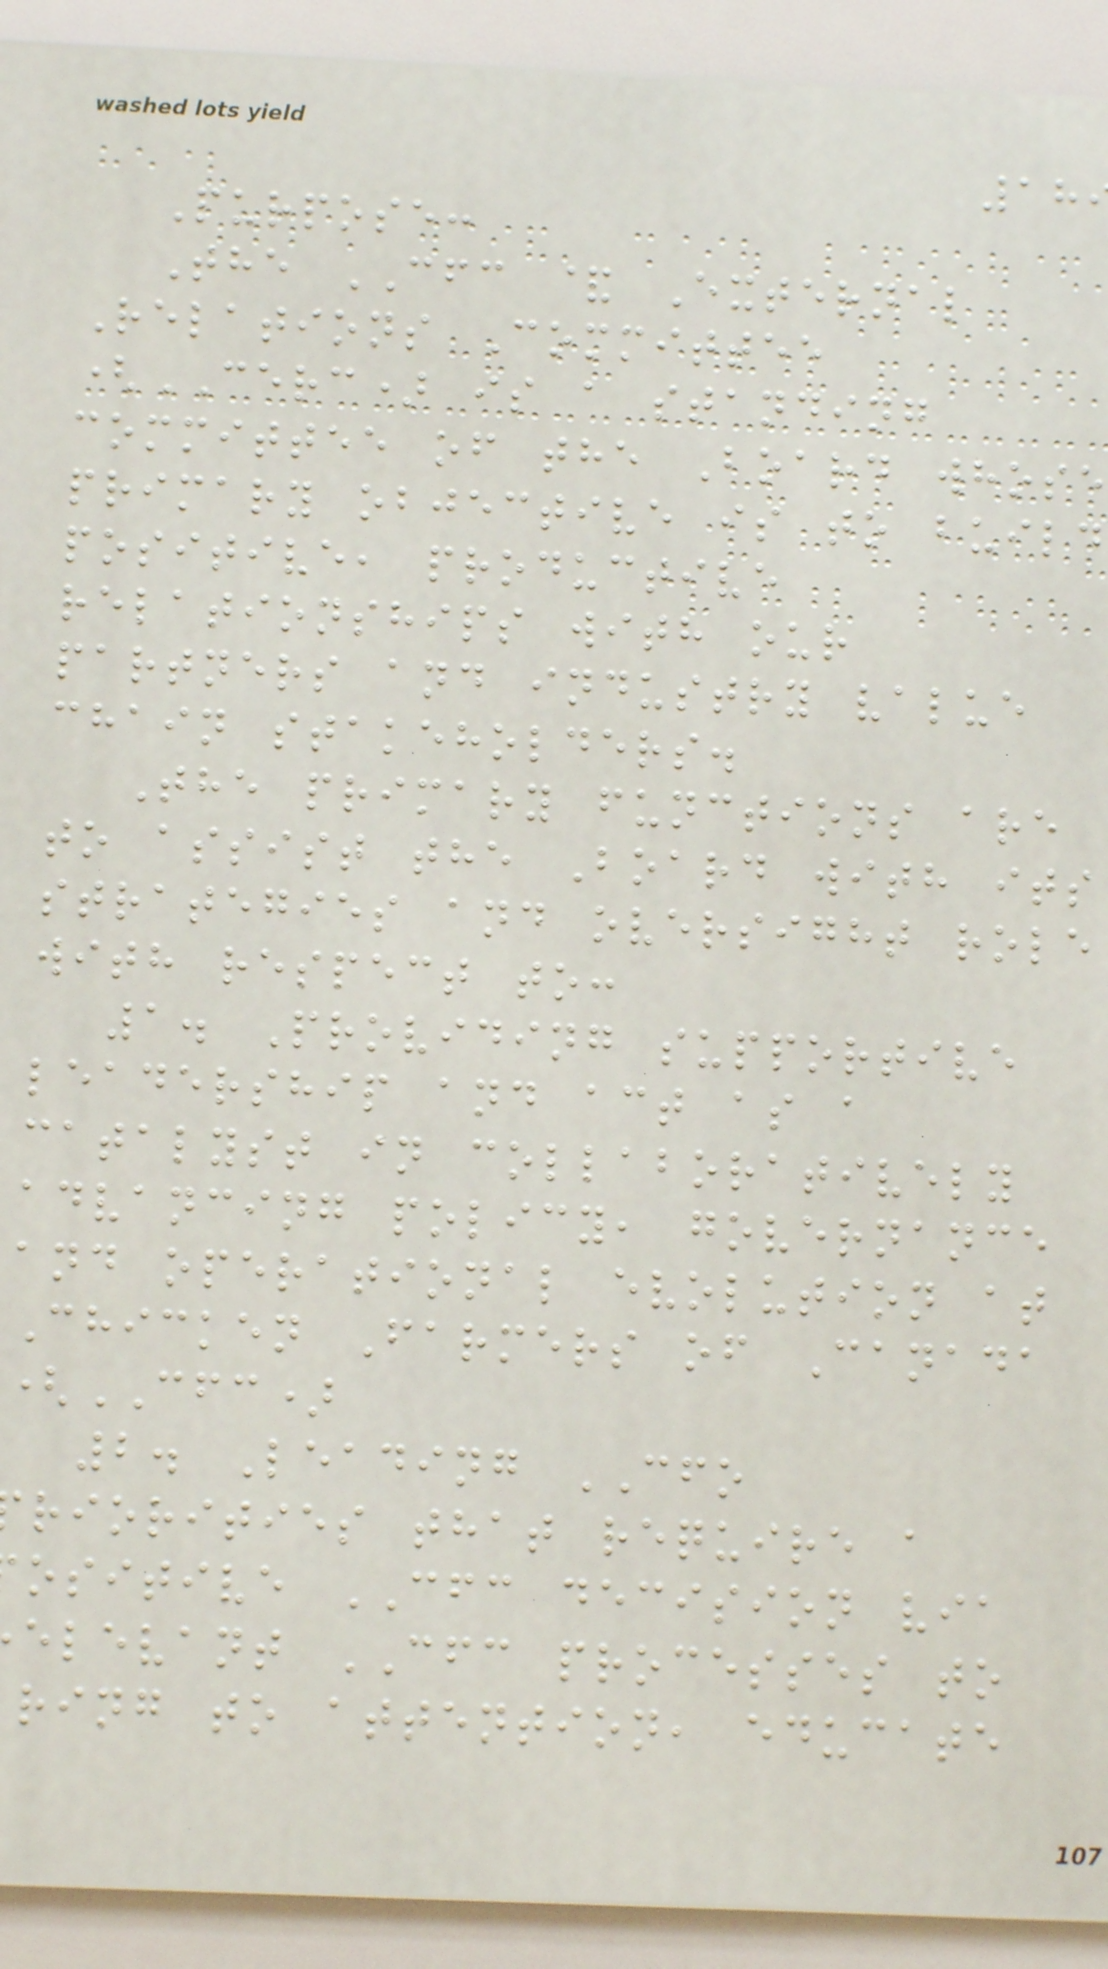Purpose:
The CFC & External
Relations Committee
(CERC) is a standing
committee of the Board whose
primary objective is to build
positive, productive
relationships with our
partners and industry value
chain stakeholders.
The primary functions are
to assist the Board with its
strategies and oversight role
with respect to:
1. Providing supportive
leadership and act as a
catalyst in collaboratively
advancing policy, governance
and operational evolution at
Chicken Farmers of Canada
(CFC)
2. Leading CFO
riorities that require a
ositive CFC decision via
elevant CFC processes to
ring to attention, educate
